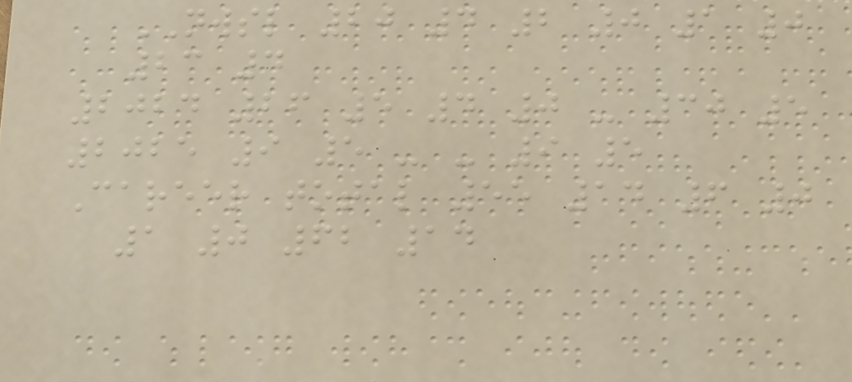NWSL 20 4 2 0 1 0
23 4
2024 26 5 4 0 - 30 5
2025 9 5 - - 9 5
Career total 55 14 6 0
1 0 62 14
